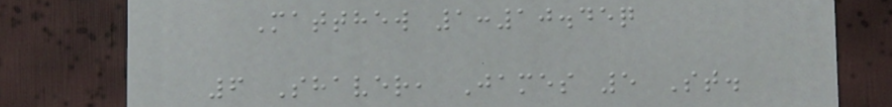Matthew 1:10.45q
6 Shaver, James 5 St.
